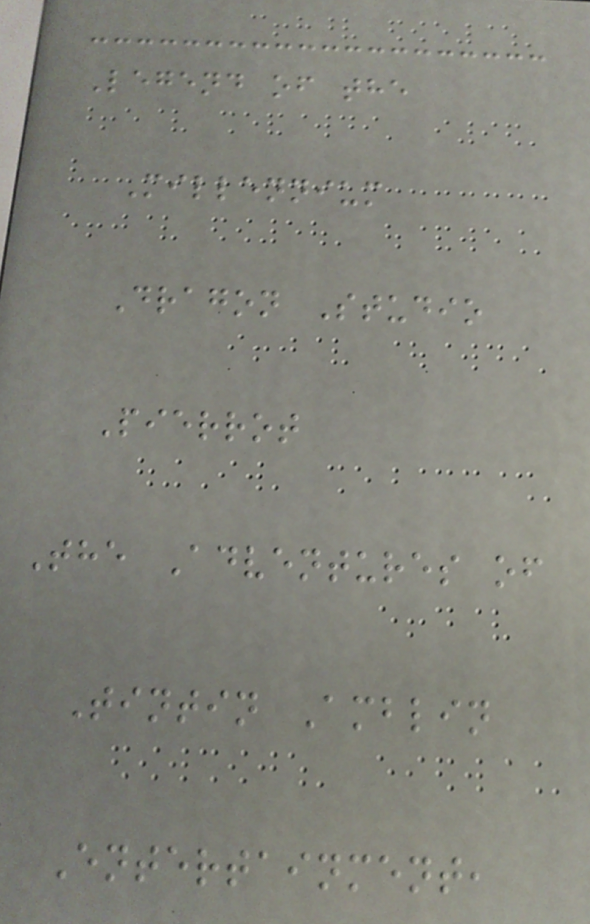Legend of the
Millennium
Dragon Studio
Pierrot
The Adventures of
Tintin Amblin
Entertainment,
